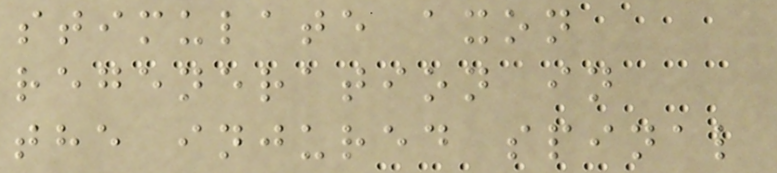stimulate axon
regeneration in
the injured spinal
